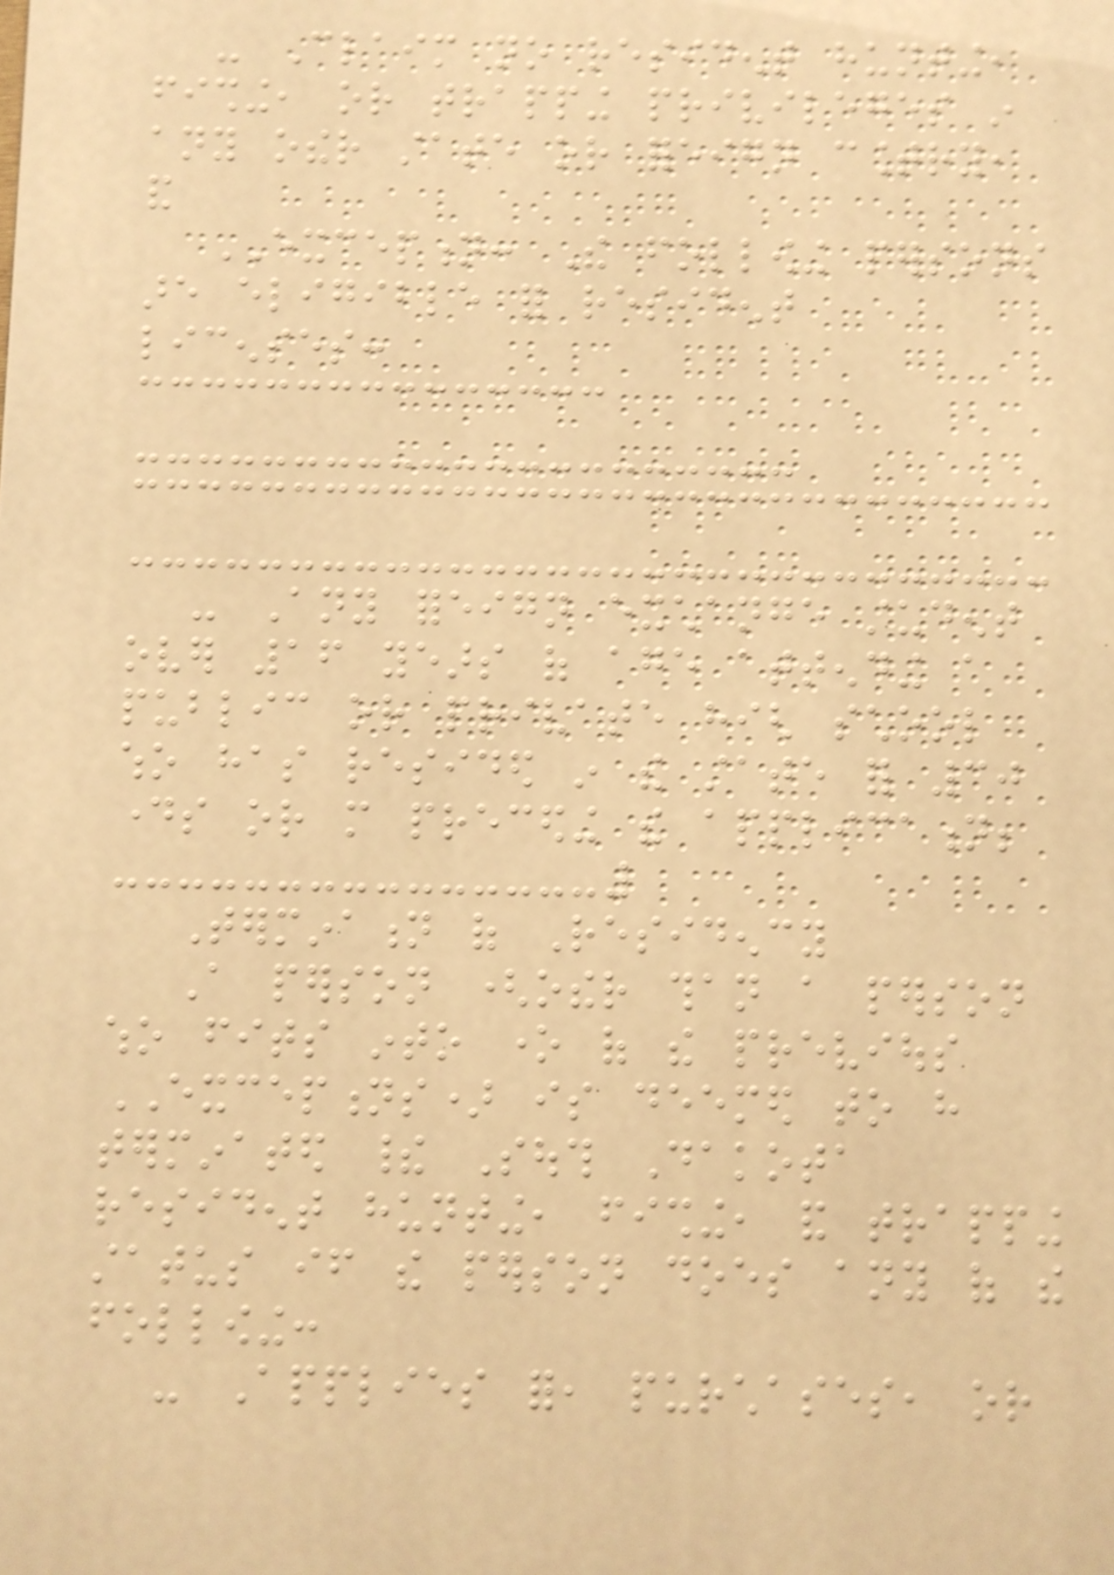- Claim no resident hunting,
fishing, or trapping privileges in
any other state or foreign country,
and
EXCEPTION: The following persons
are eligible for resident
licenses:
- Any foreign exchange student
over 16 years of age attending a
public or private high school
who has resided in the state for 30
days or more preceding the application;
Termination of Residency
A person (other than a person
who fits into one of the previous
EXCEPTIONS) is deemed to have
terminated their South Dakota
resident hunting, fishing, and trapping
status if the person does any of the
following:
- Applies for, purchases, or
